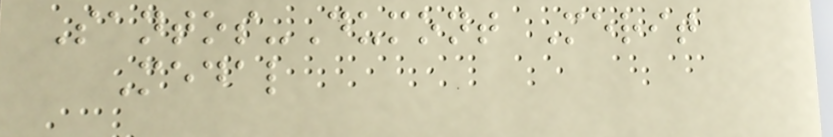Santos-Dumont Merit
Medal
